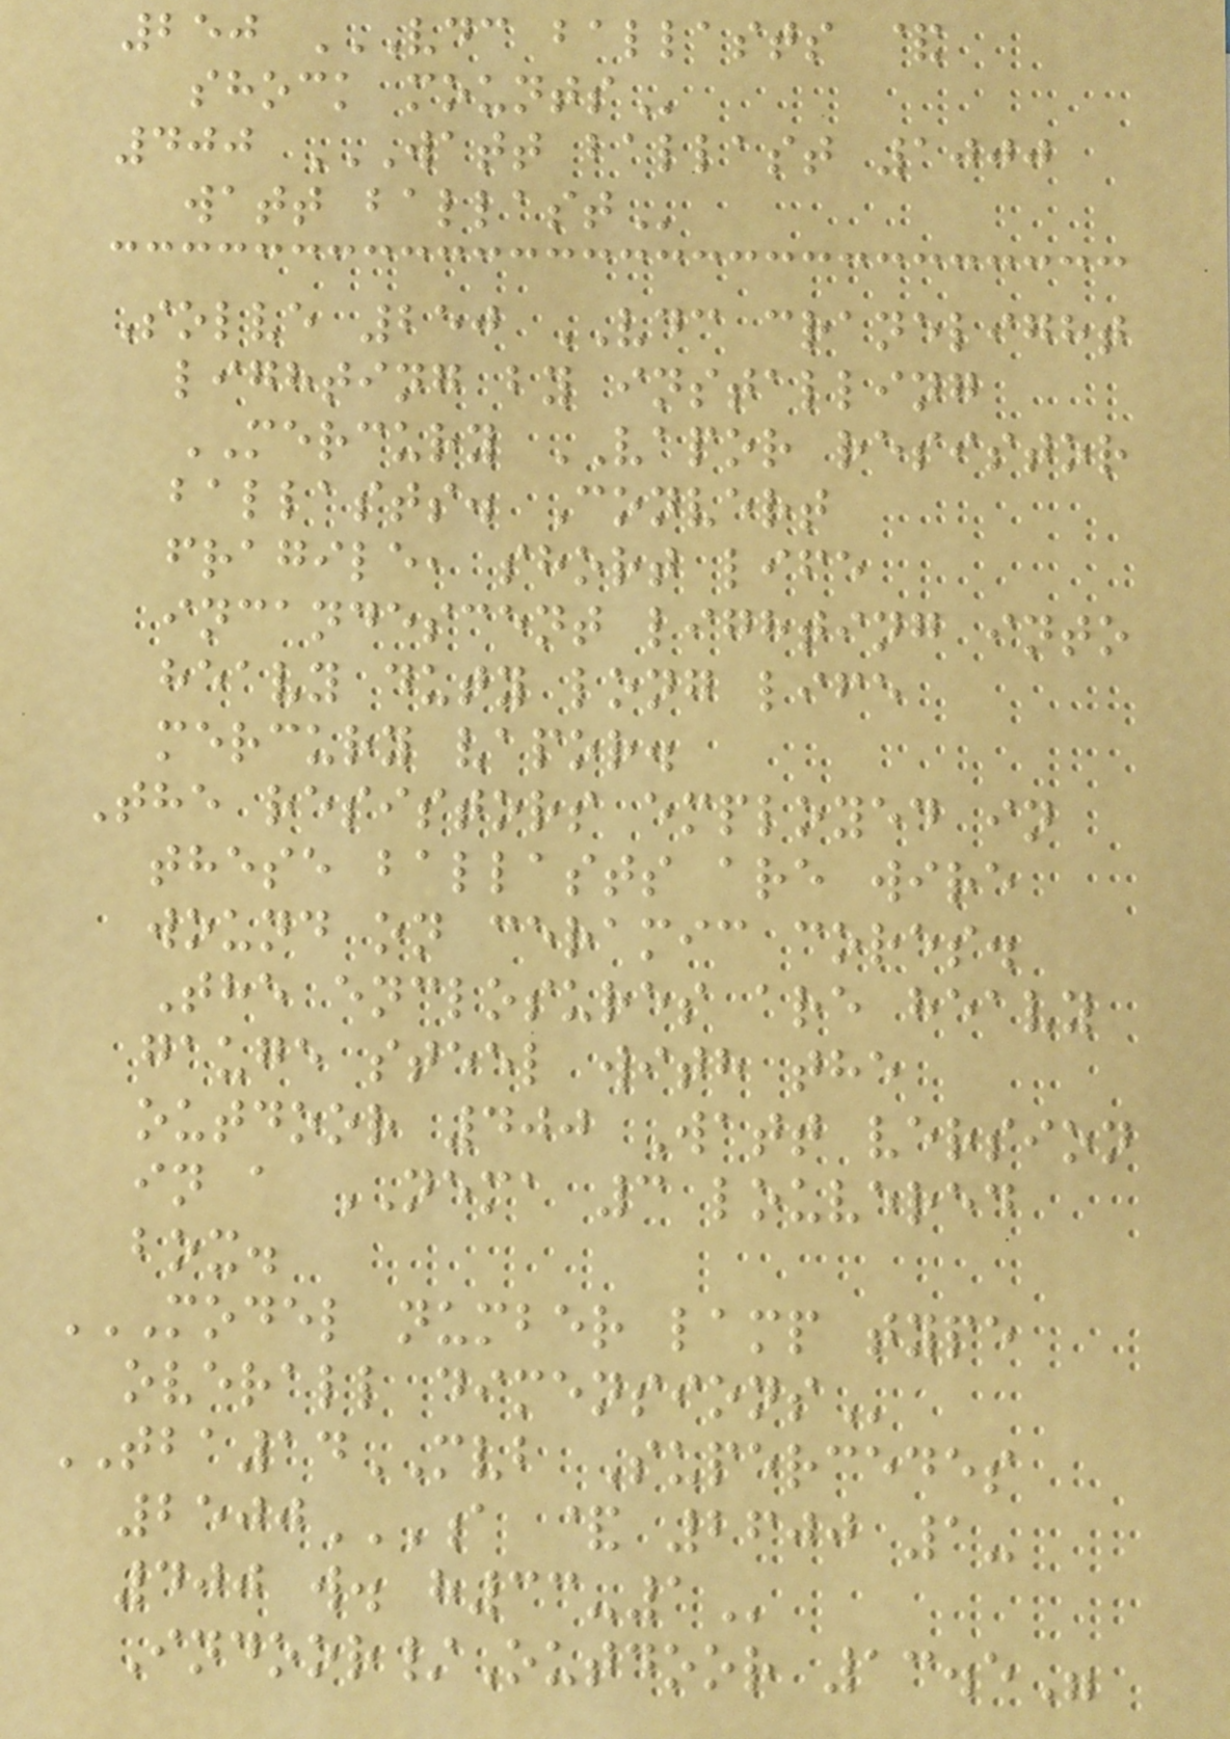250 VDC BALLASTS &
SHOCK MOUNTS
400 WATT BALLAST 1000
WATT BALLAST
Solve 250 VDC cranelight
lighting by installing
MERCURY VAPOR resistor
ballasts. Convert
fragile, short life
incandescent lighting into
heavy duty long life
mercury vapor.
The resistors employed in
these ballasts are wire
wound on ceramic cores.
The enclosures are heavy
gauge steel with the
outdoor 400 Watt version
in a NEMA 3 louvered
box.
MODEL NUMBER LAMP TYPE
OVERALL DIMENSIONS
TBA14MVB Supercedes
2500A & 2600 1-
400 W. H33-1
Indoor/Outdoor 13.5"
